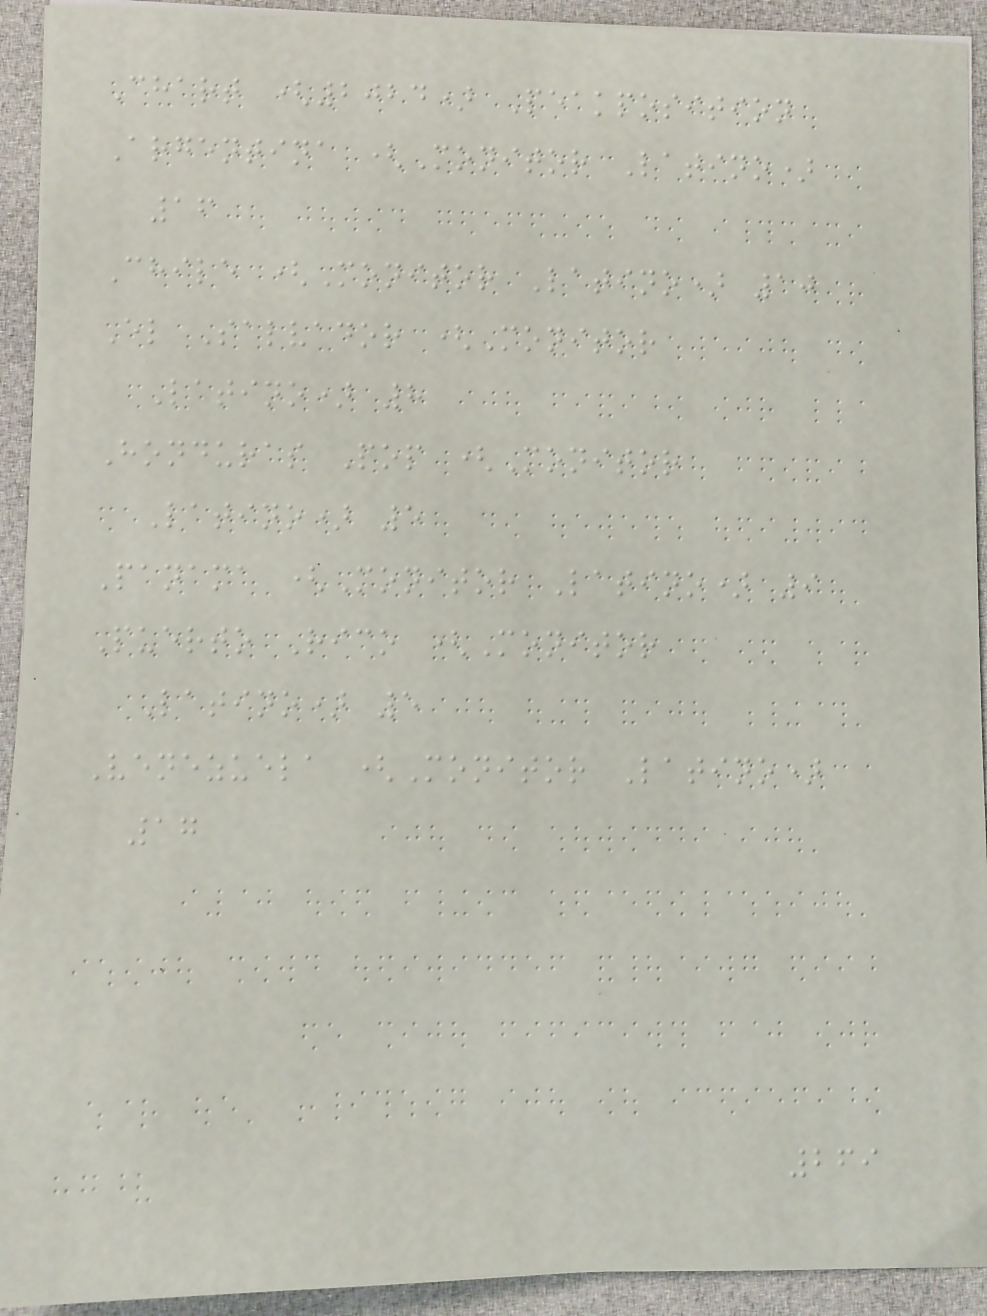Chart (2024) Peakposition
Argentina (Monitor Latino)
16
Chile (Monitor Latino) 10
El Salvador (Monitor
Latino) 8
Honduras Pop (Monitor
Latino) 5
Panama (Monitor Latino) 9
Puerto Rico (Monitor
Latino) 5
Venezuela (Monitor Latino)
17
269
